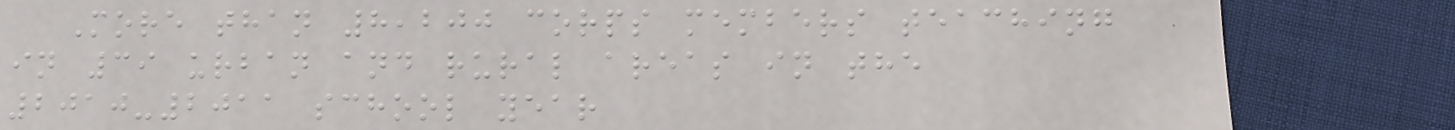More than 8,200 corps members teaching
in 39 urban and rural areas in the
2010-2011 school year
